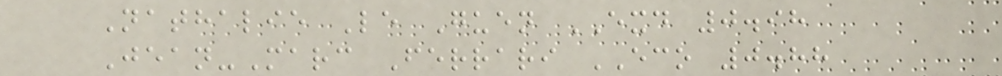Nathalie Le Guen EXD 0.98
Jean-Marc Ferrari ECO 0.88
